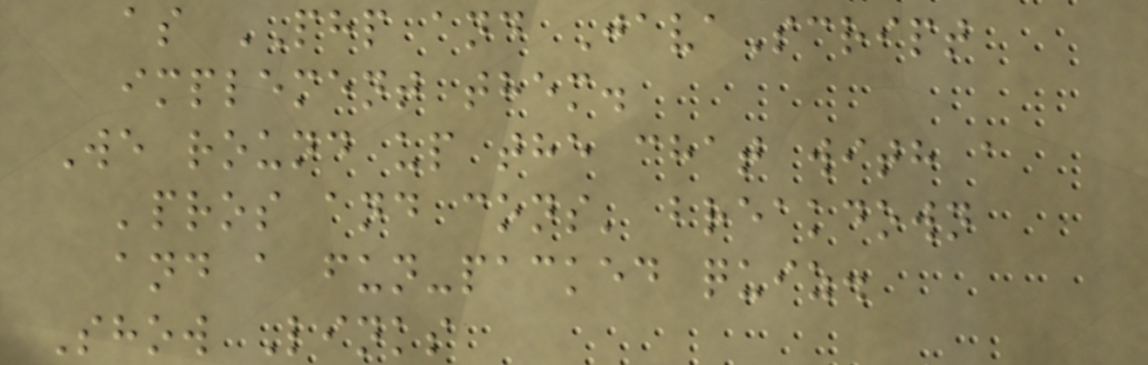as PHP and JavaScript
implement them.
We round up the chat with a
'pros and cons' breakdown
and a fun-packed quiz.
Show Links
